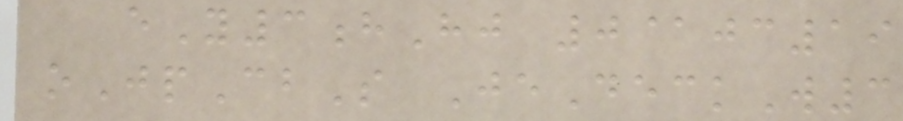eY3hHj 0@jc19
oJpCbS JeDeckW3
